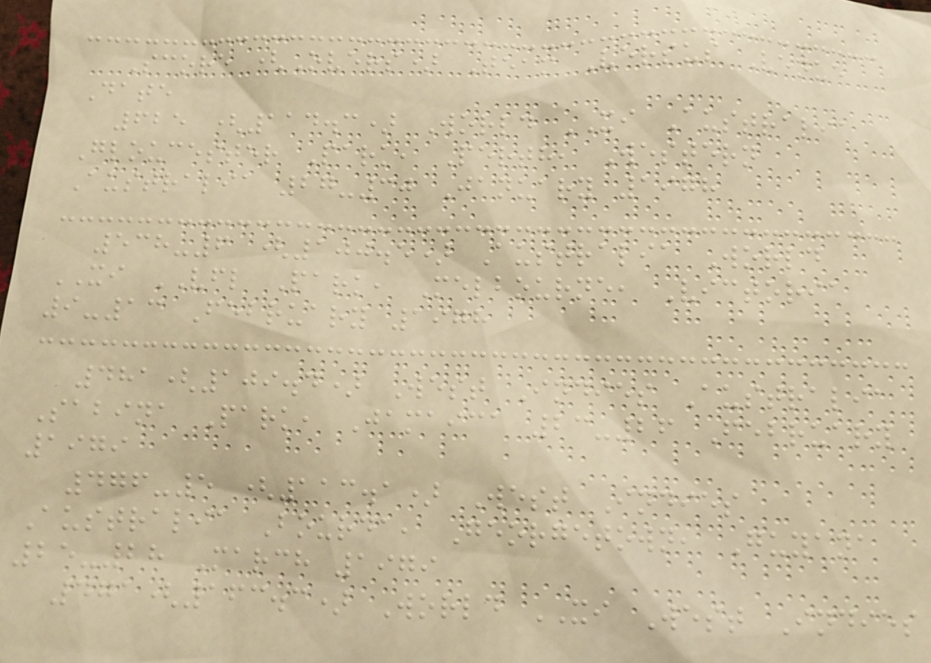Score (Overs) Team Versus Venue
Date
625 (114.3) World XI Australia
Gloucester Park, Perth, Western
Australia 27-30 January 1978
538-6 (100.5) Australia World
XI VFL Park, Melbourne, Victoria
9-13 February 1978
481(109.4) West Indies Australia
Sabina Park, Jamaica 23-26 February
1979
476-5 (113.1) West Indies
Australia Bourda, Georgetown, Guyana
25-28 March 1979
471(163.3) World XI West Indies
